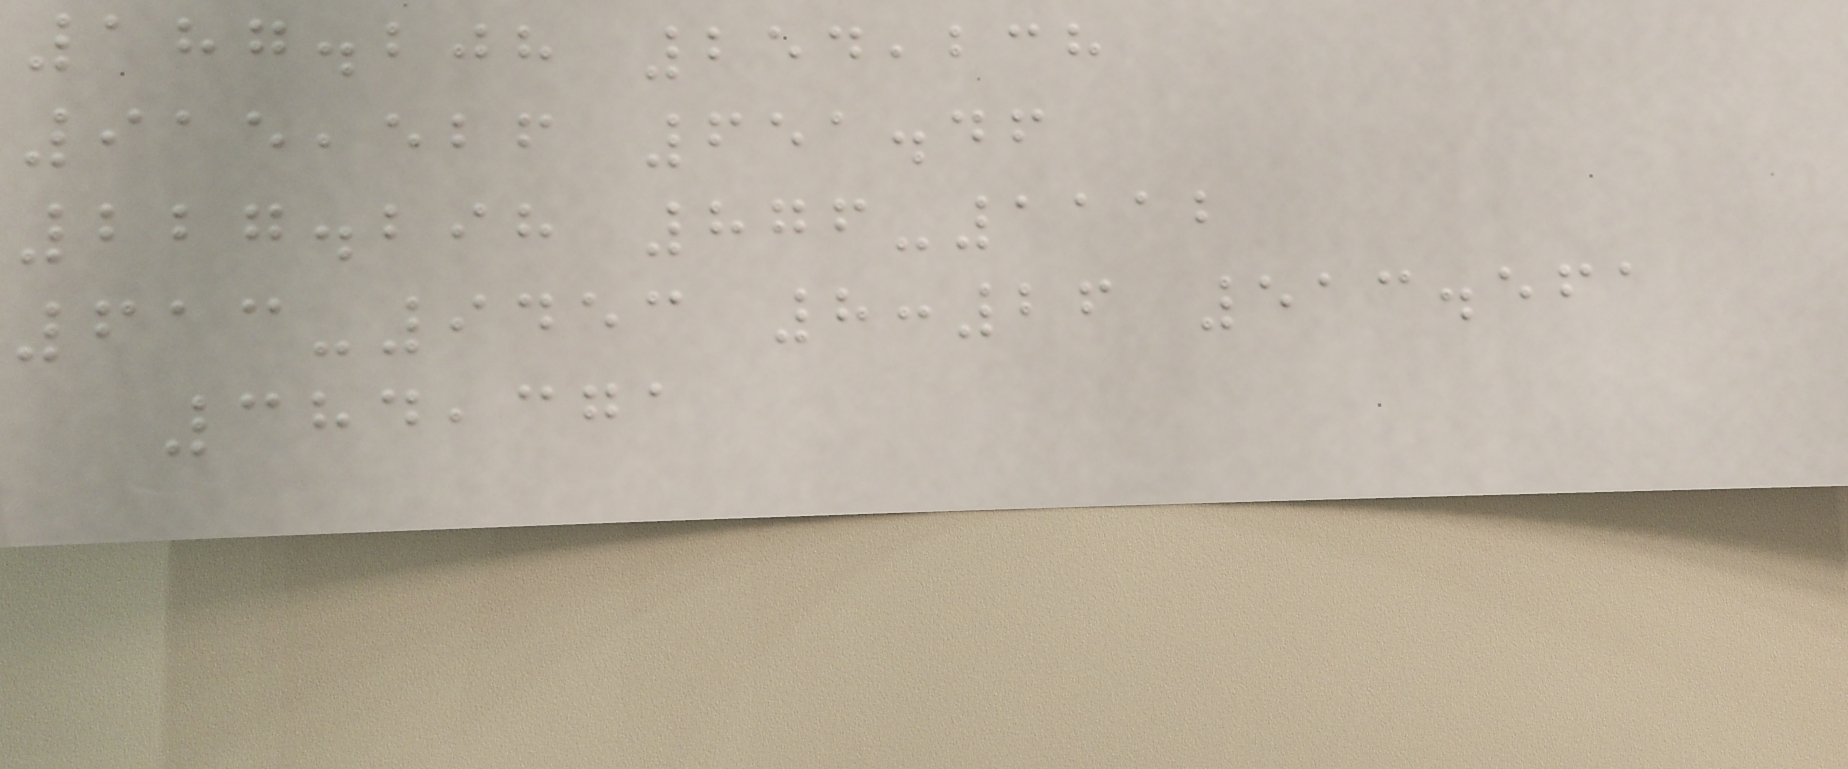187.208 254,238
915,526 651.46
227.298 876-1112
613-9453 8:26 513.561
384,371
